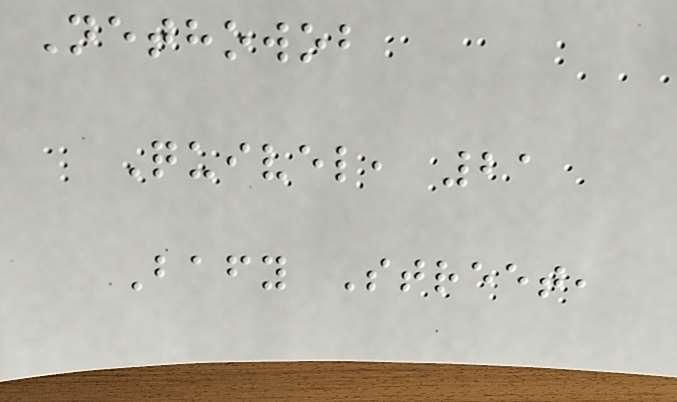Nethowob
Quivel, 21
Bafy Street,
